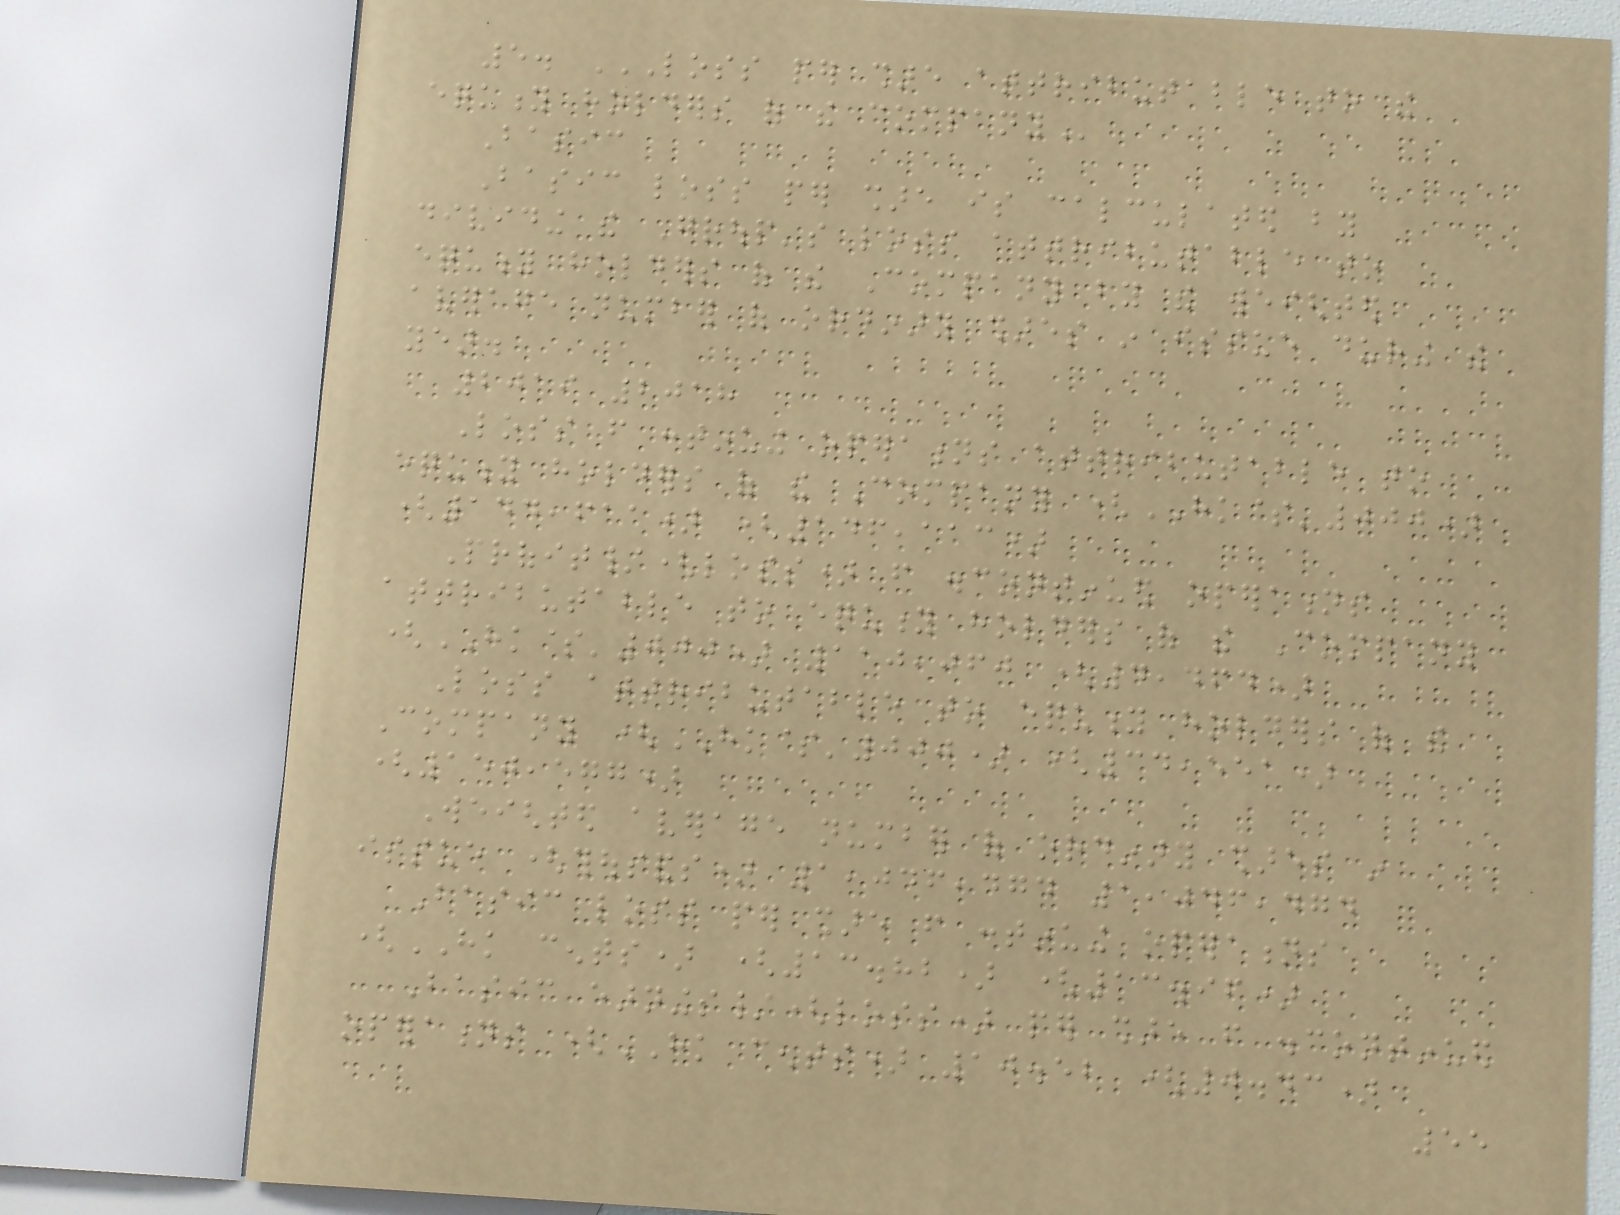5. LOSS PER SHARE ATTRIBUTABLE TO THE
EQUITY HOLDERS OF THE COMPANY
Basic
Basic loss per share is calculated by
dividing the Group's loss attributable to
equity holders of the Company by the weighted
average number of ordinary shares in issue during the
year.
2019 2018
Loss from continuing operations attributable to
equity holders of the Company (HK$'000)
(144,611) (146,113)
Profit/(loss) from discontinued operations
attributable to equity holders of the Company
(HK$'000) 110,060 (4,464)
Loss attributable to equity holders of the
Company (HK$'000) (34,551)
(150,577)
Weighted average number of ordinary shares in
issue (thousands) 1,046,474 1,046,474
Basic loss per share from continuing operations
(HK cents) (13.82) (13.96)
Basic earnings/(loss) per share from discontinued
operations (HK cents) 10.52 (0.43)
55
